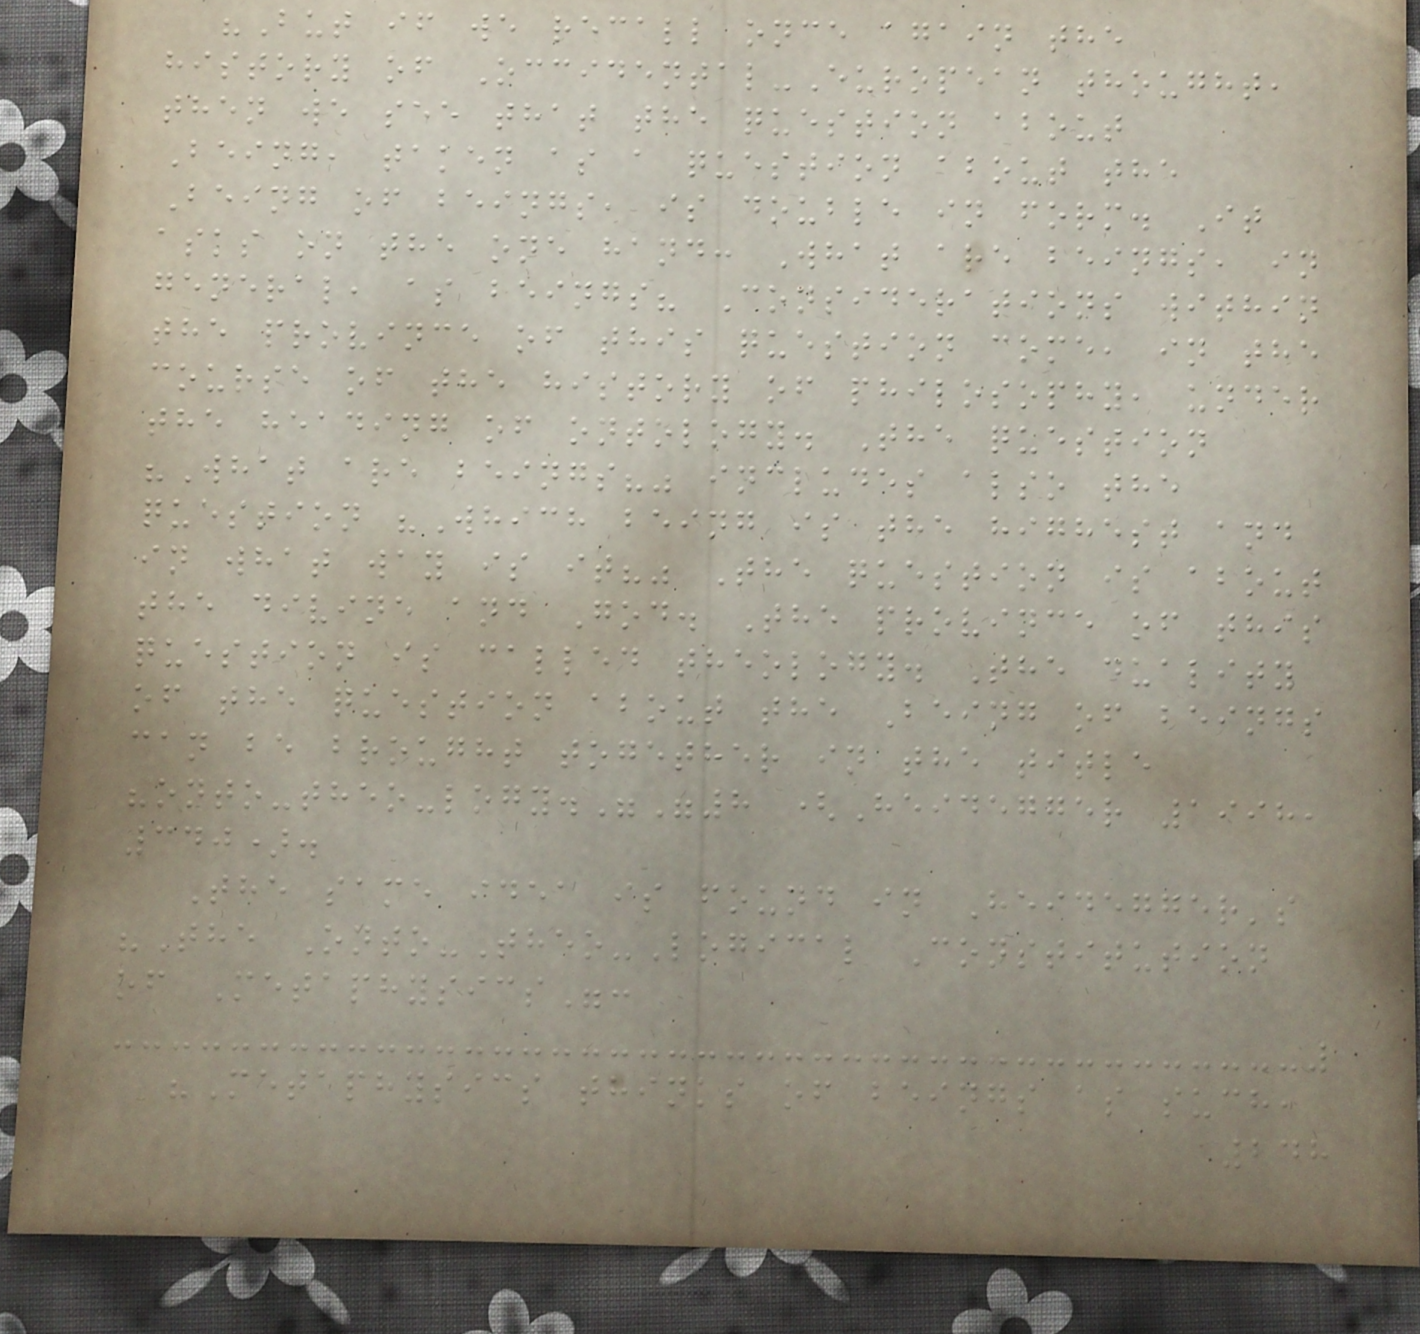"But if we recall once again the
history of Occidental-European thought,
then we see that the question about
Being, taken as a question about the
Being of beings, is double in form. It
asks on the one hand: What are beings, in
general, as beings? Considerations within
the province of this question come, in the
course of the history of philosophy, under
the heading of ontology. The question
"What are beings?" includes also the
question "Which being is the highest and
in what way is it?" The question is about
the divine and God. The province of this
question is called theology. The duality
of the question about the Being of beings
can be brought together in the title
"onto-theo-logy.""8 (Heidegger 1998,
340).
The same idea is found in Heidegger's
"The Onto-Theo-Logical Constitution
of Metaphysics":
"Metaphysics thinks of beings as such,
248
